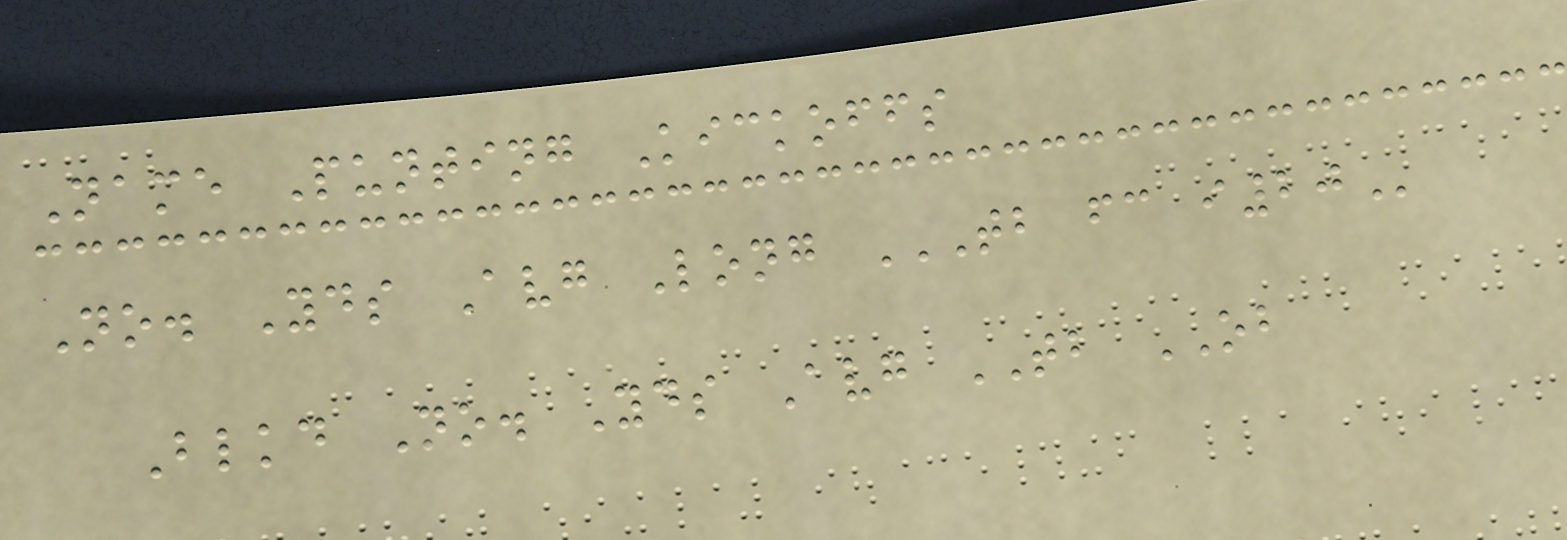Name Punting Kickoffs
No. Yds Avg Long TB FC I20
Blkd No. Yds Avg TB OB
